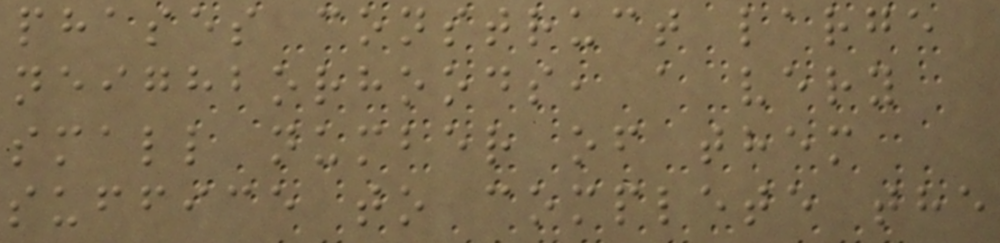phases construct large
neighborhoods, a very
small number of them
suffice to complete the
